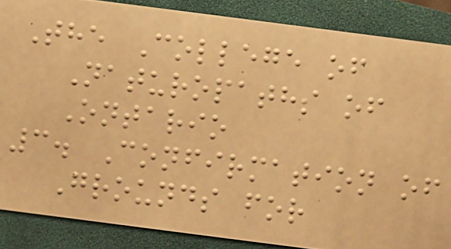The College of
Naturopaths of
Ontario
3. Confirmation of
Grounds for
